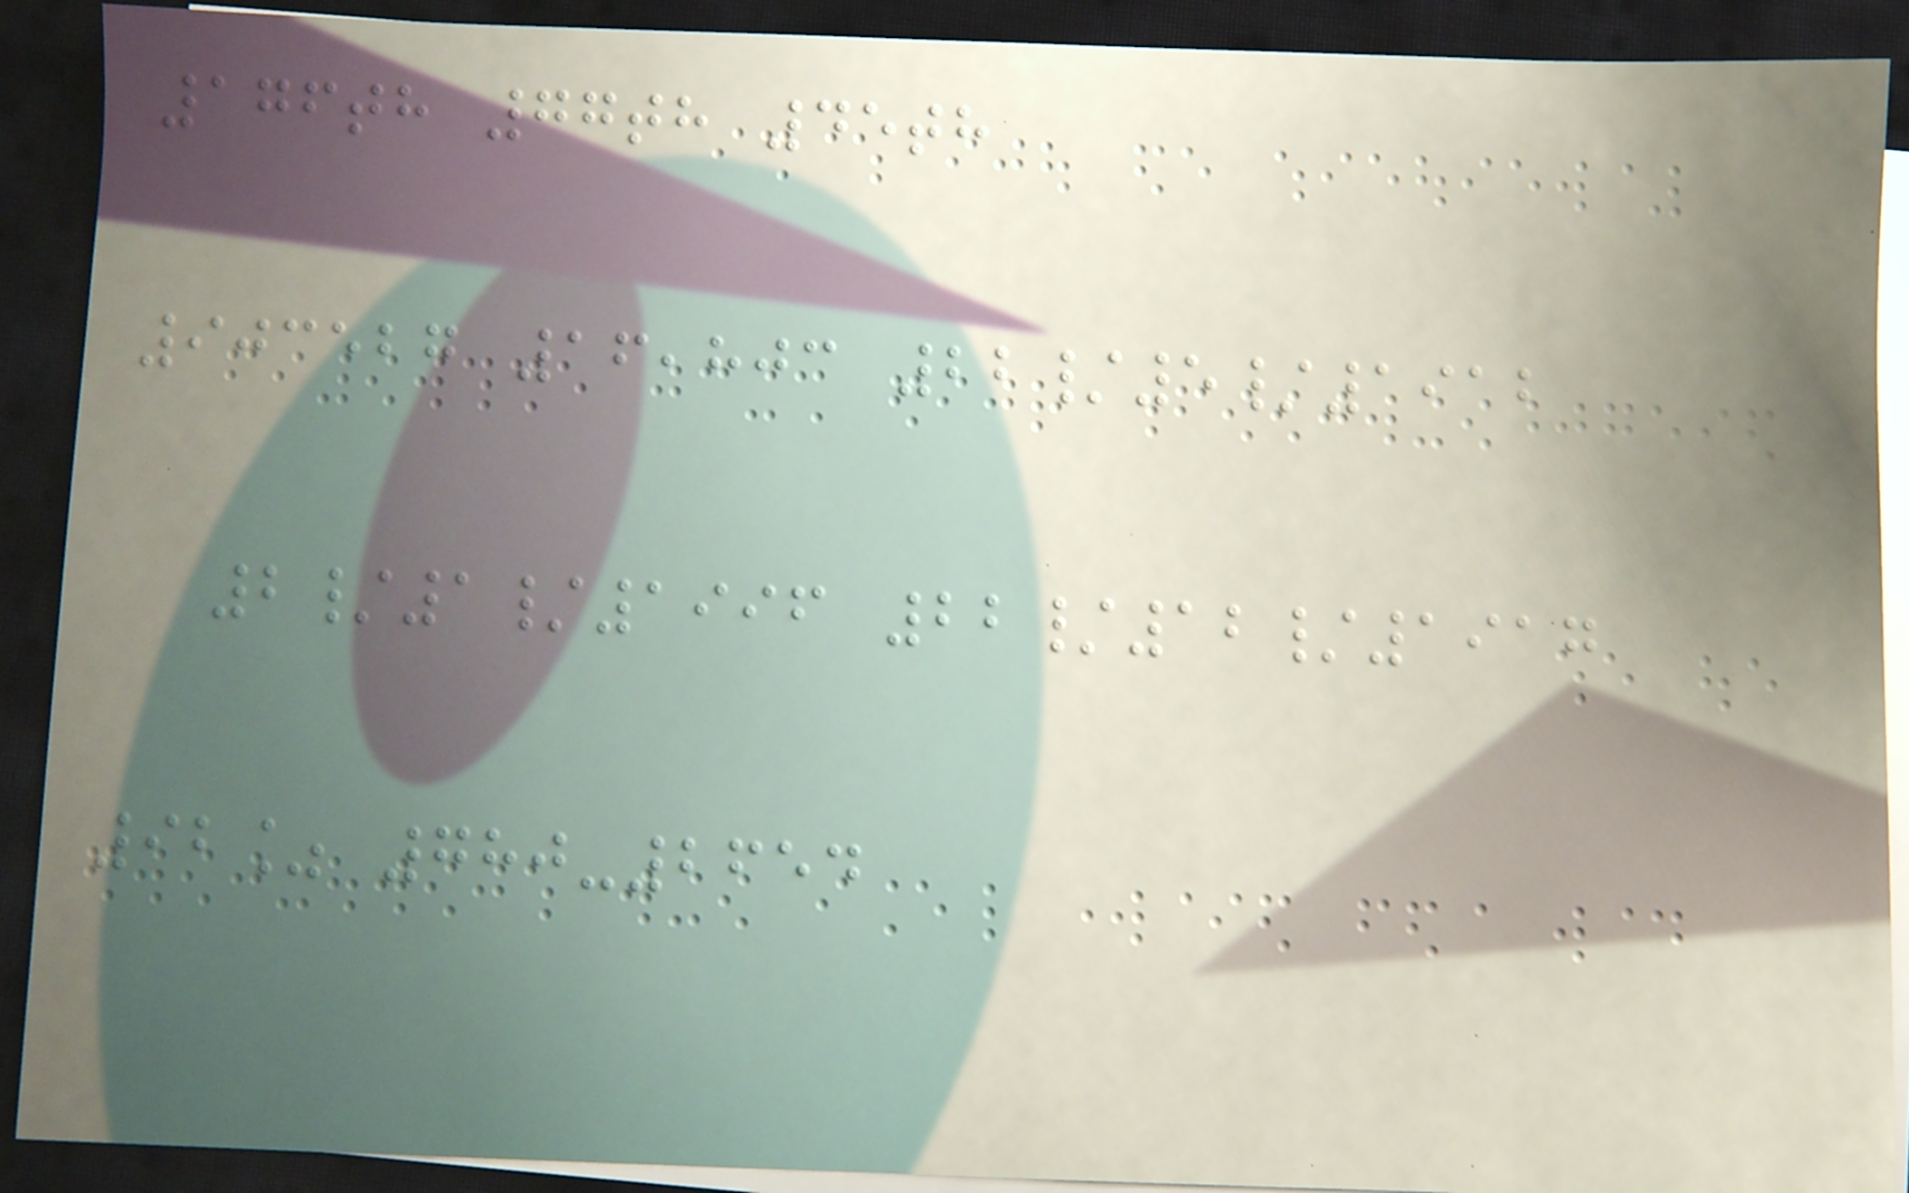176th 77th 45th
903527 16,803 22/5/1912
2/1/1996 22/12/1917
92% 780-2654
